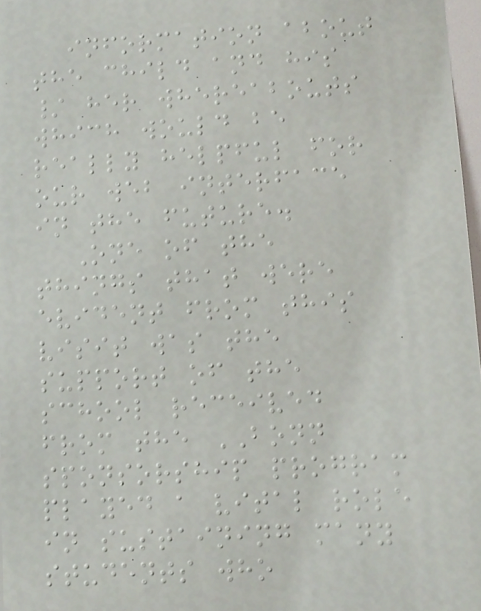information about
the child and his
/ her whereabouts
which would be
really helpful for
our web interface
in the future.
One of the
things that were
evident from this
visit was the
support of the
school received
from the BONN
sponsorship program
played a vital role
in sustaining many
students who
